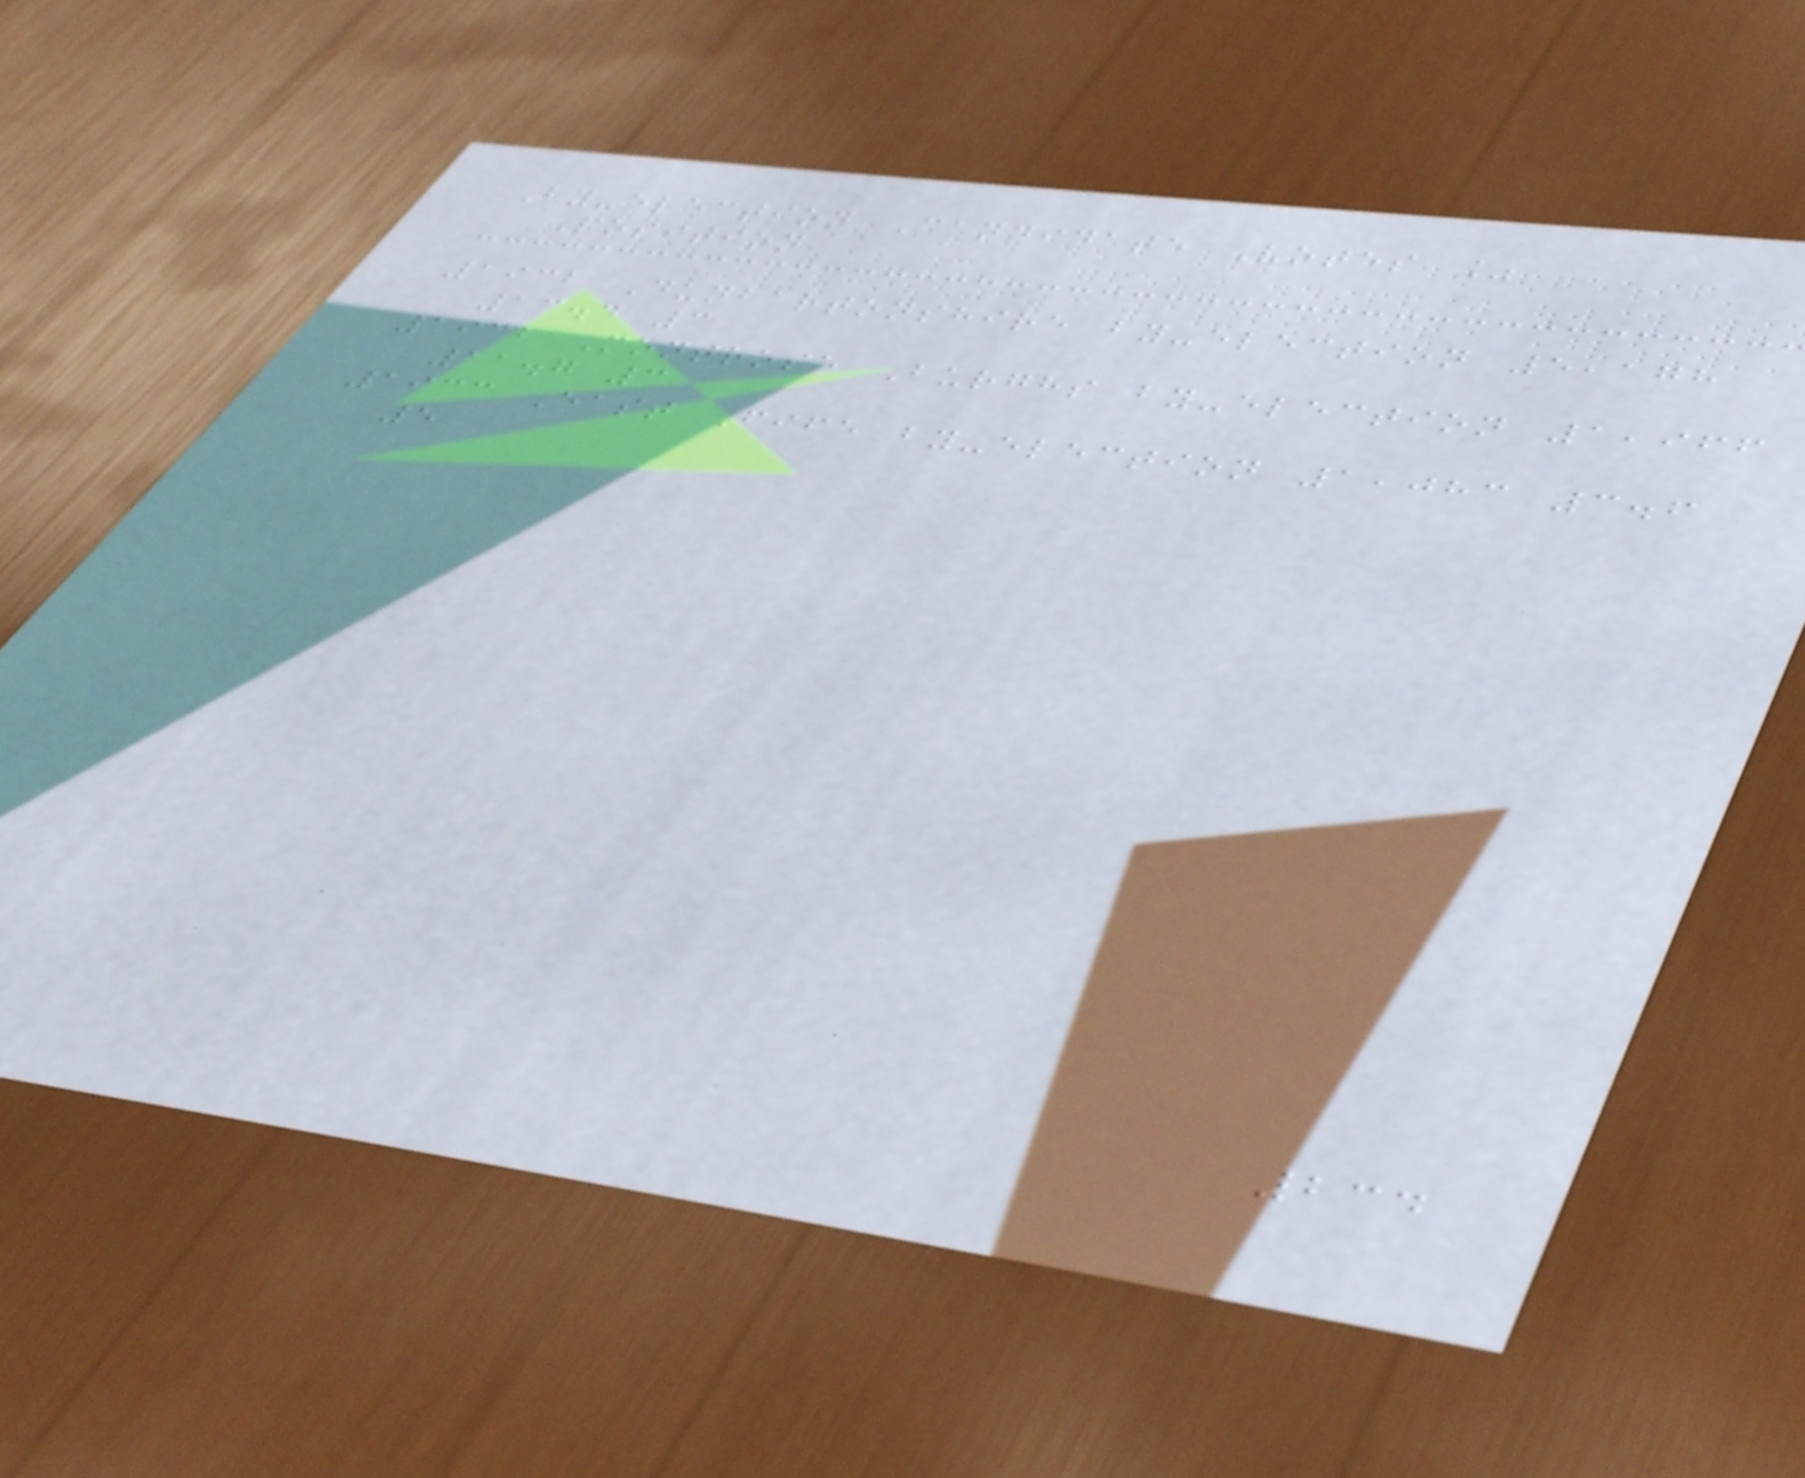By-election Candidate Votes %
Position
1932 Dunbartonshire by-election 5,178
13.4 3
1932 Montrose Burghs by-election 1,966
11.7 3
1933 East Fife by-election 1,083 3.6
5
234
